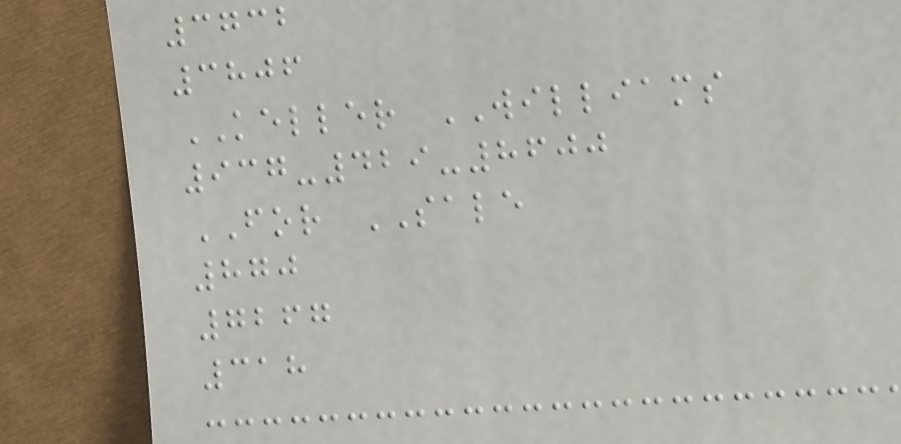3732
3806
KELLER WILLIAMS
937-429-8600
FOR SALE
870
7267
318
